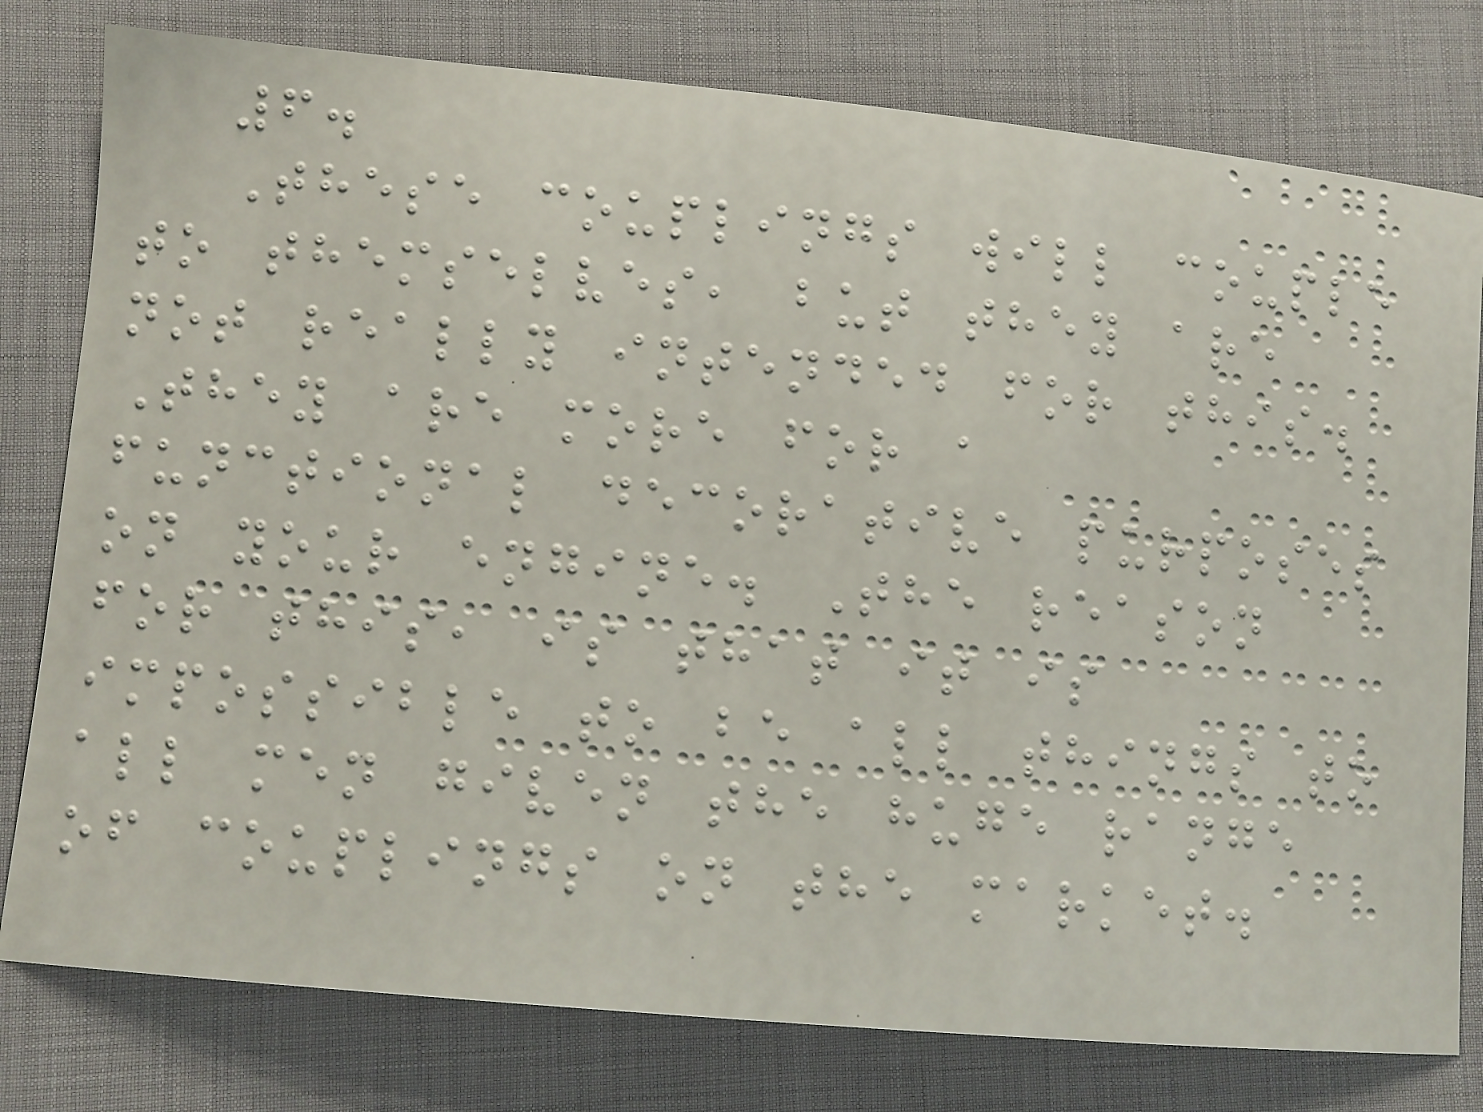6.
These couplings will couple
to themselves, but they are
not really intended for this.
They are more for a
functional decorative purposes
on your engine. The reason
for this, is that it is
impossible to be all things to
all men given the huge range
of couplings on the market.
